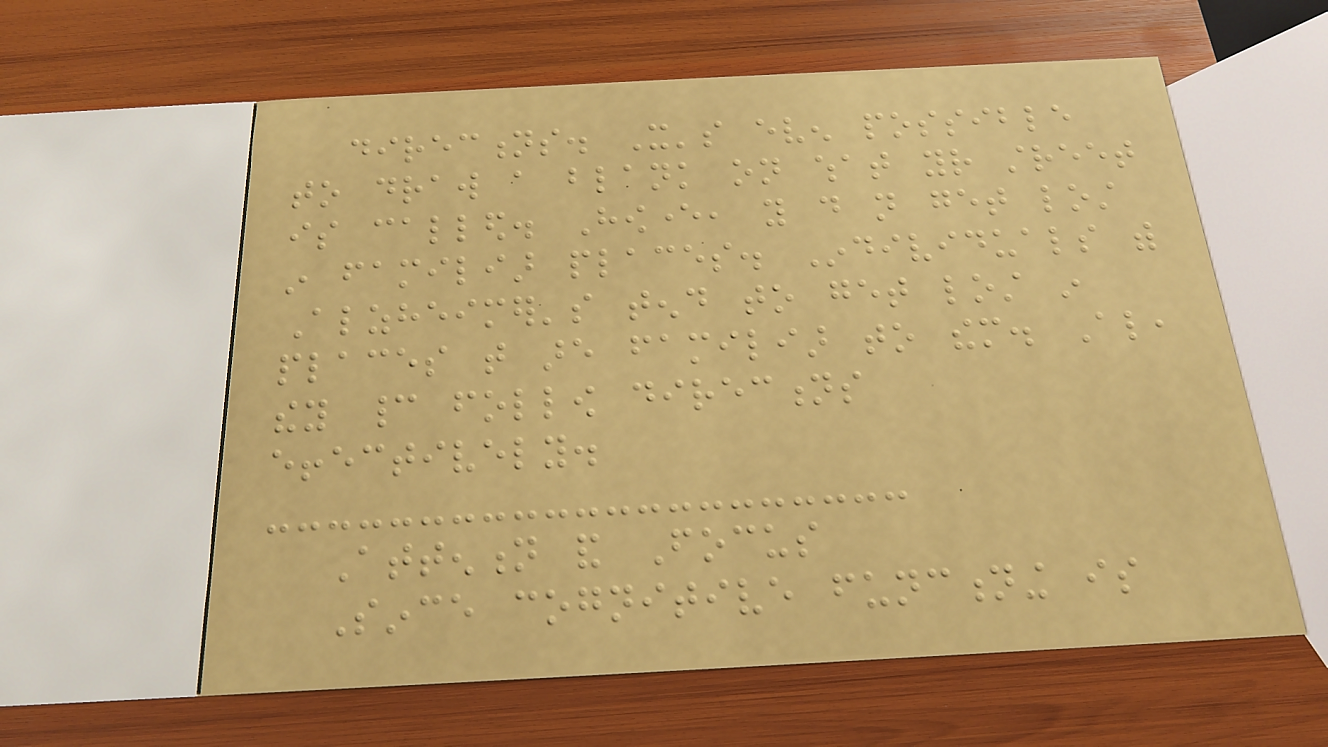directions. It's even possible
to draw a blank on what your street
is called. However, you do not get lost
in familiar places. Individuals with
Alzheimer's tend to get lost in
places that are familiar to them. Also,
they cannot follow directions
effectively.
Attention and Focus
Since cognitive functioning is
